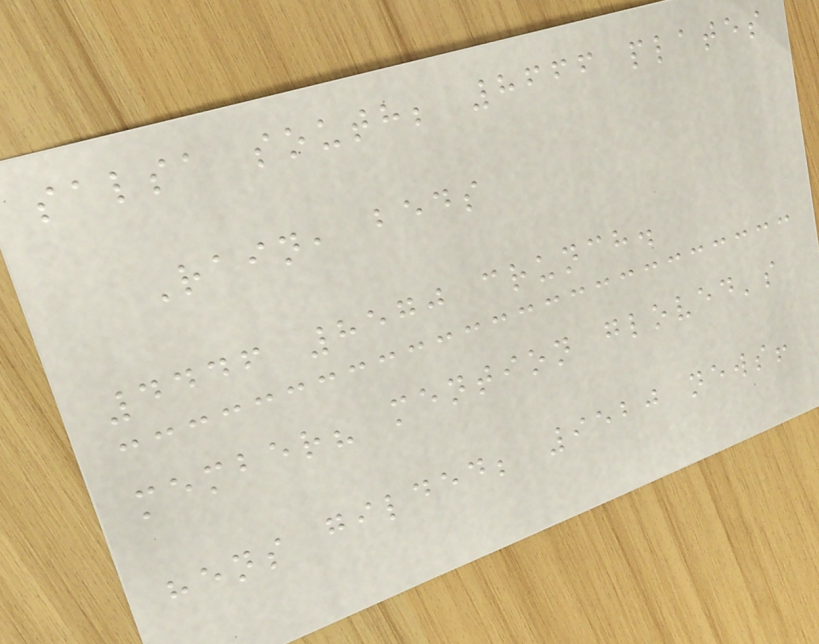salsa south; 8666 plates
Rain, beds
4446 8570 crunch.
member? mention gloved's
hens gilded; 9520 news!
